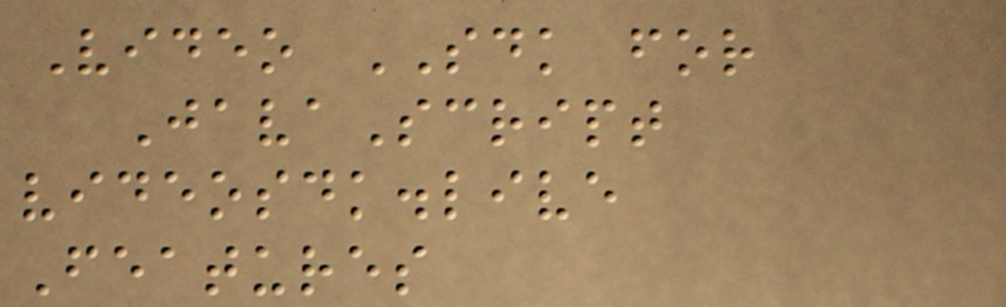Video SDK for
JavaScript
videosdk.live
Features
